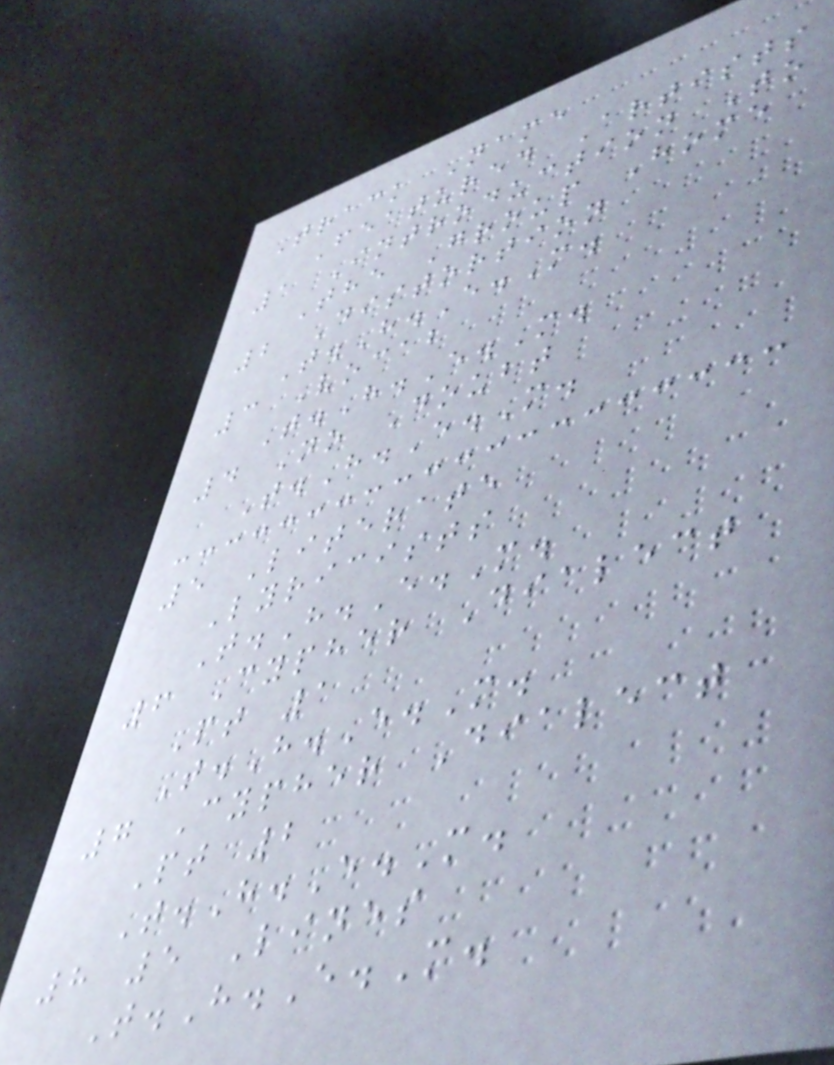Track Name
Featured Artists
1 Introduction To
The Group Home
2 Distortion
T.H.E.M.
3 Vocab
T.H.E.M.
4 No Doubt
T.H.E.M.
5 Literate
Lyricists
T.H.E.M.
6 Cypher Dialect
Pt 1
T.H.E.M.
7 Cypher Dialect
Pt 2
T.H.E.M.
8 5 Lines
T.H.E.M.
